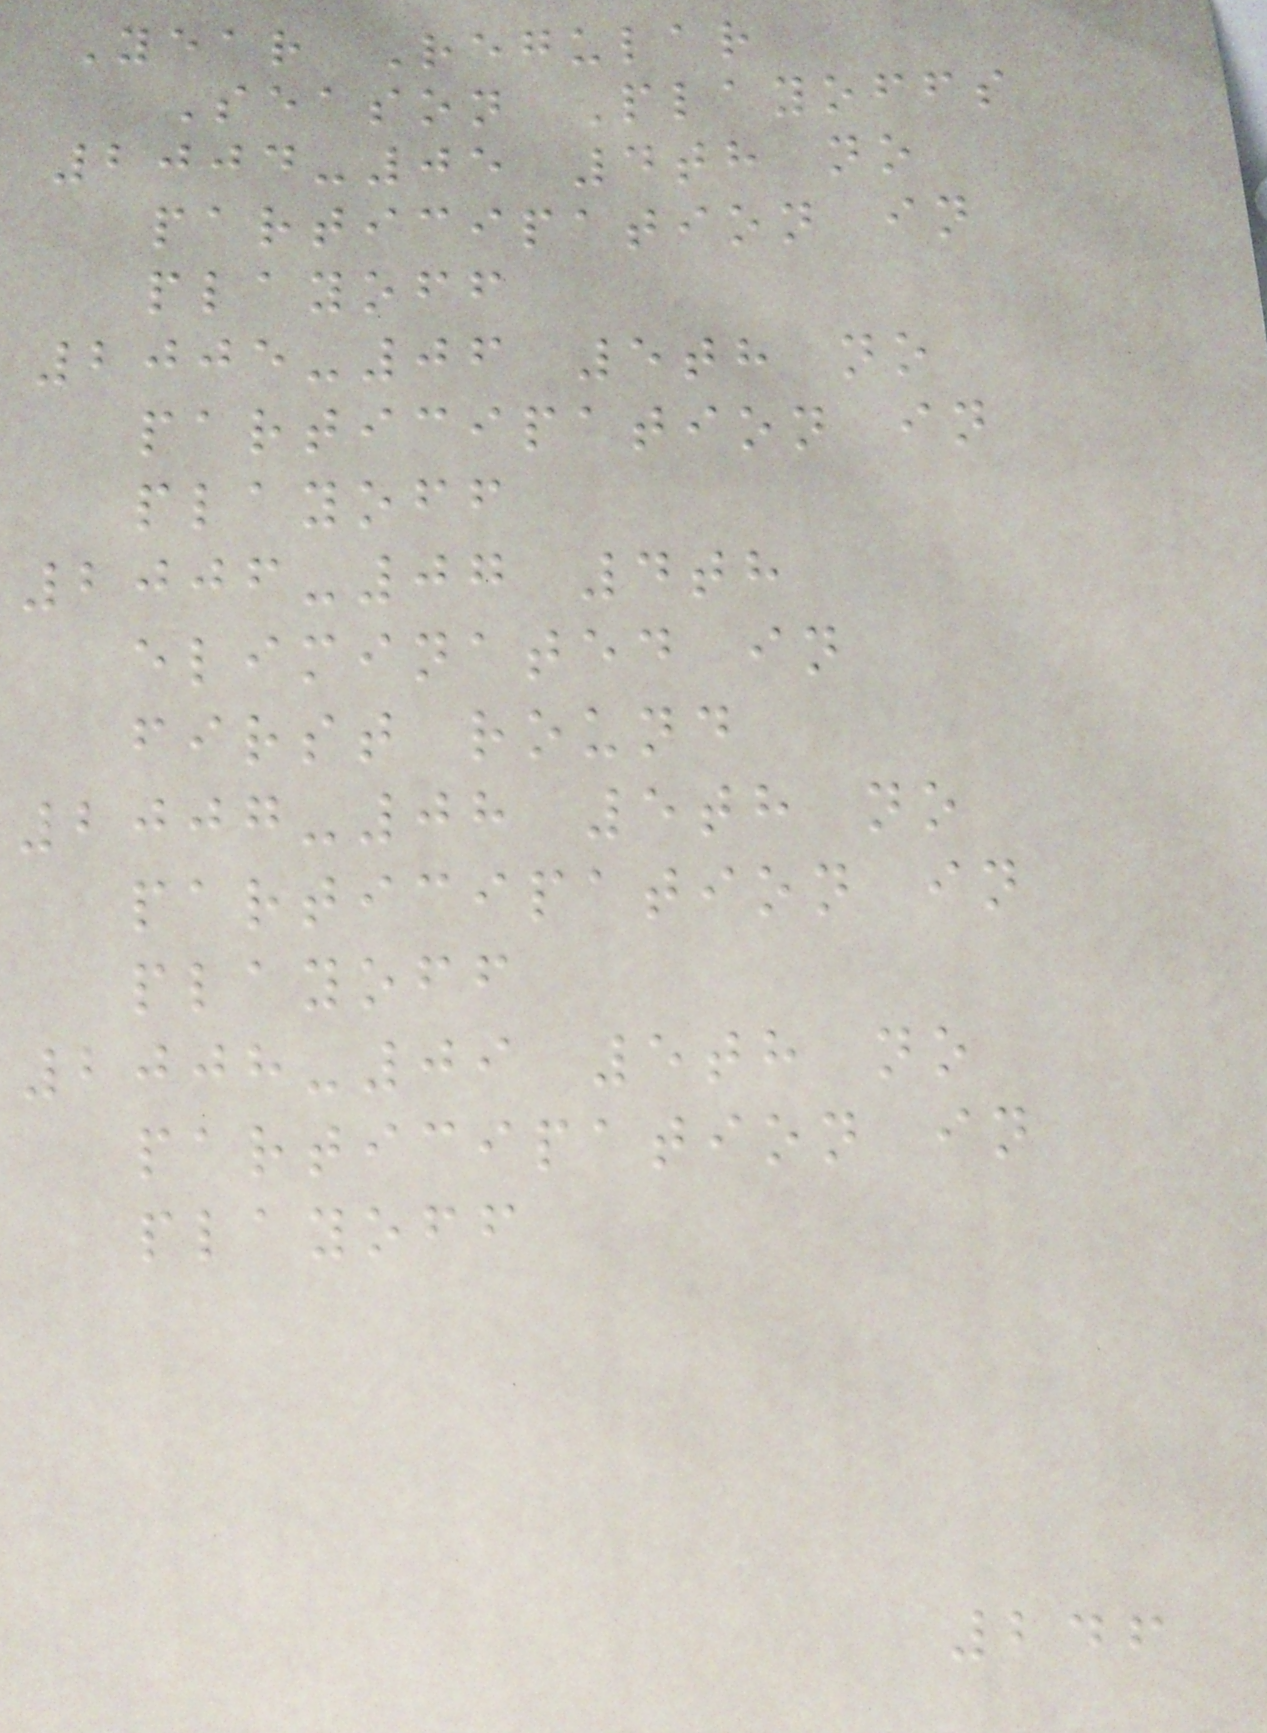Year Regular
Season Playoffs
2004-05 4th no
participation in
playoff
2005-06 5th no
participation in
playoff
2006-07 4th
eliminated in
first round
2007-08 5th no
participation in
playoff
2008-09 5th no
participation in
playoff
246
